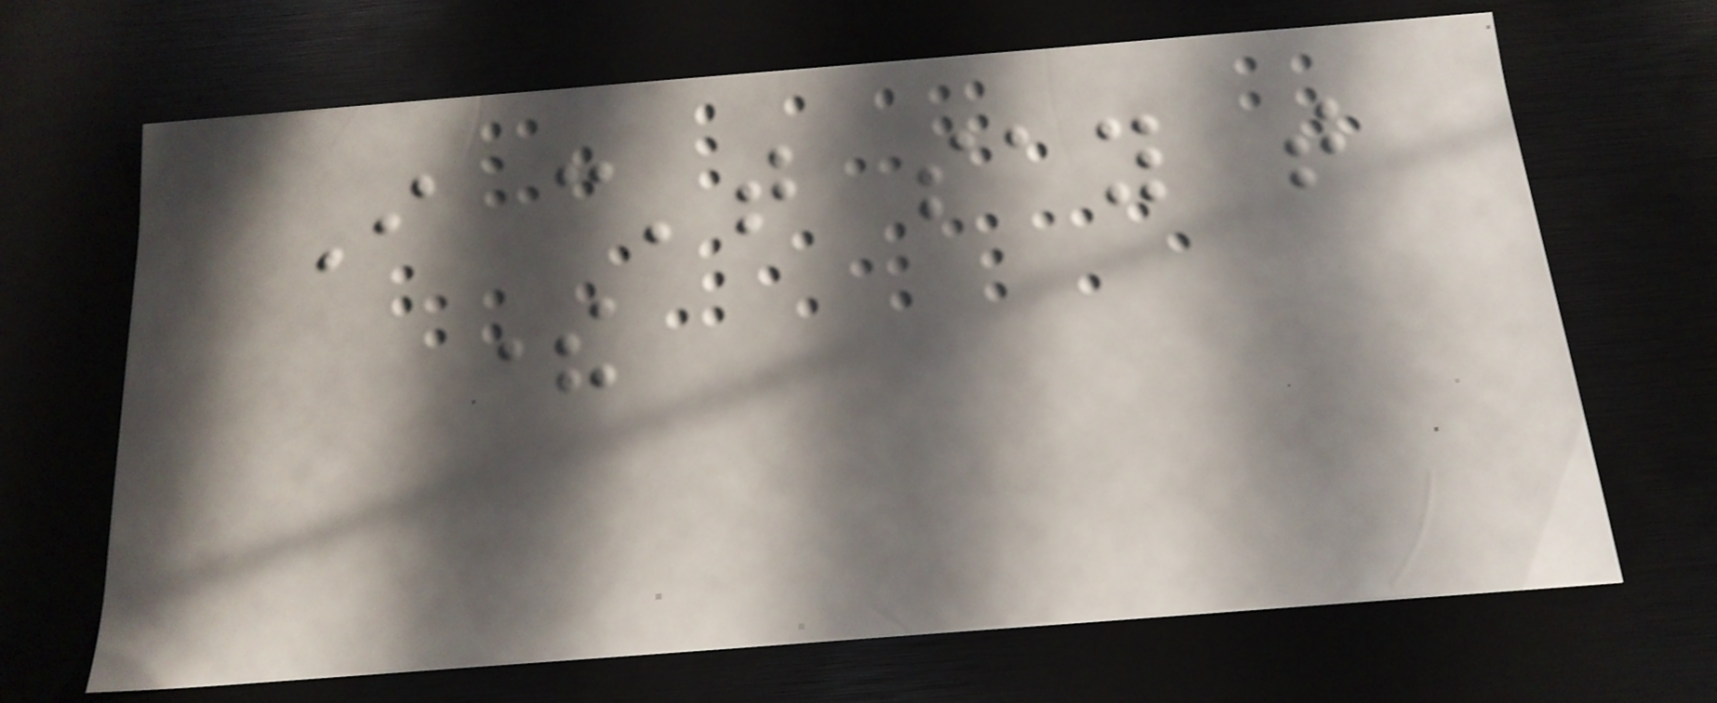I can't say that
there
